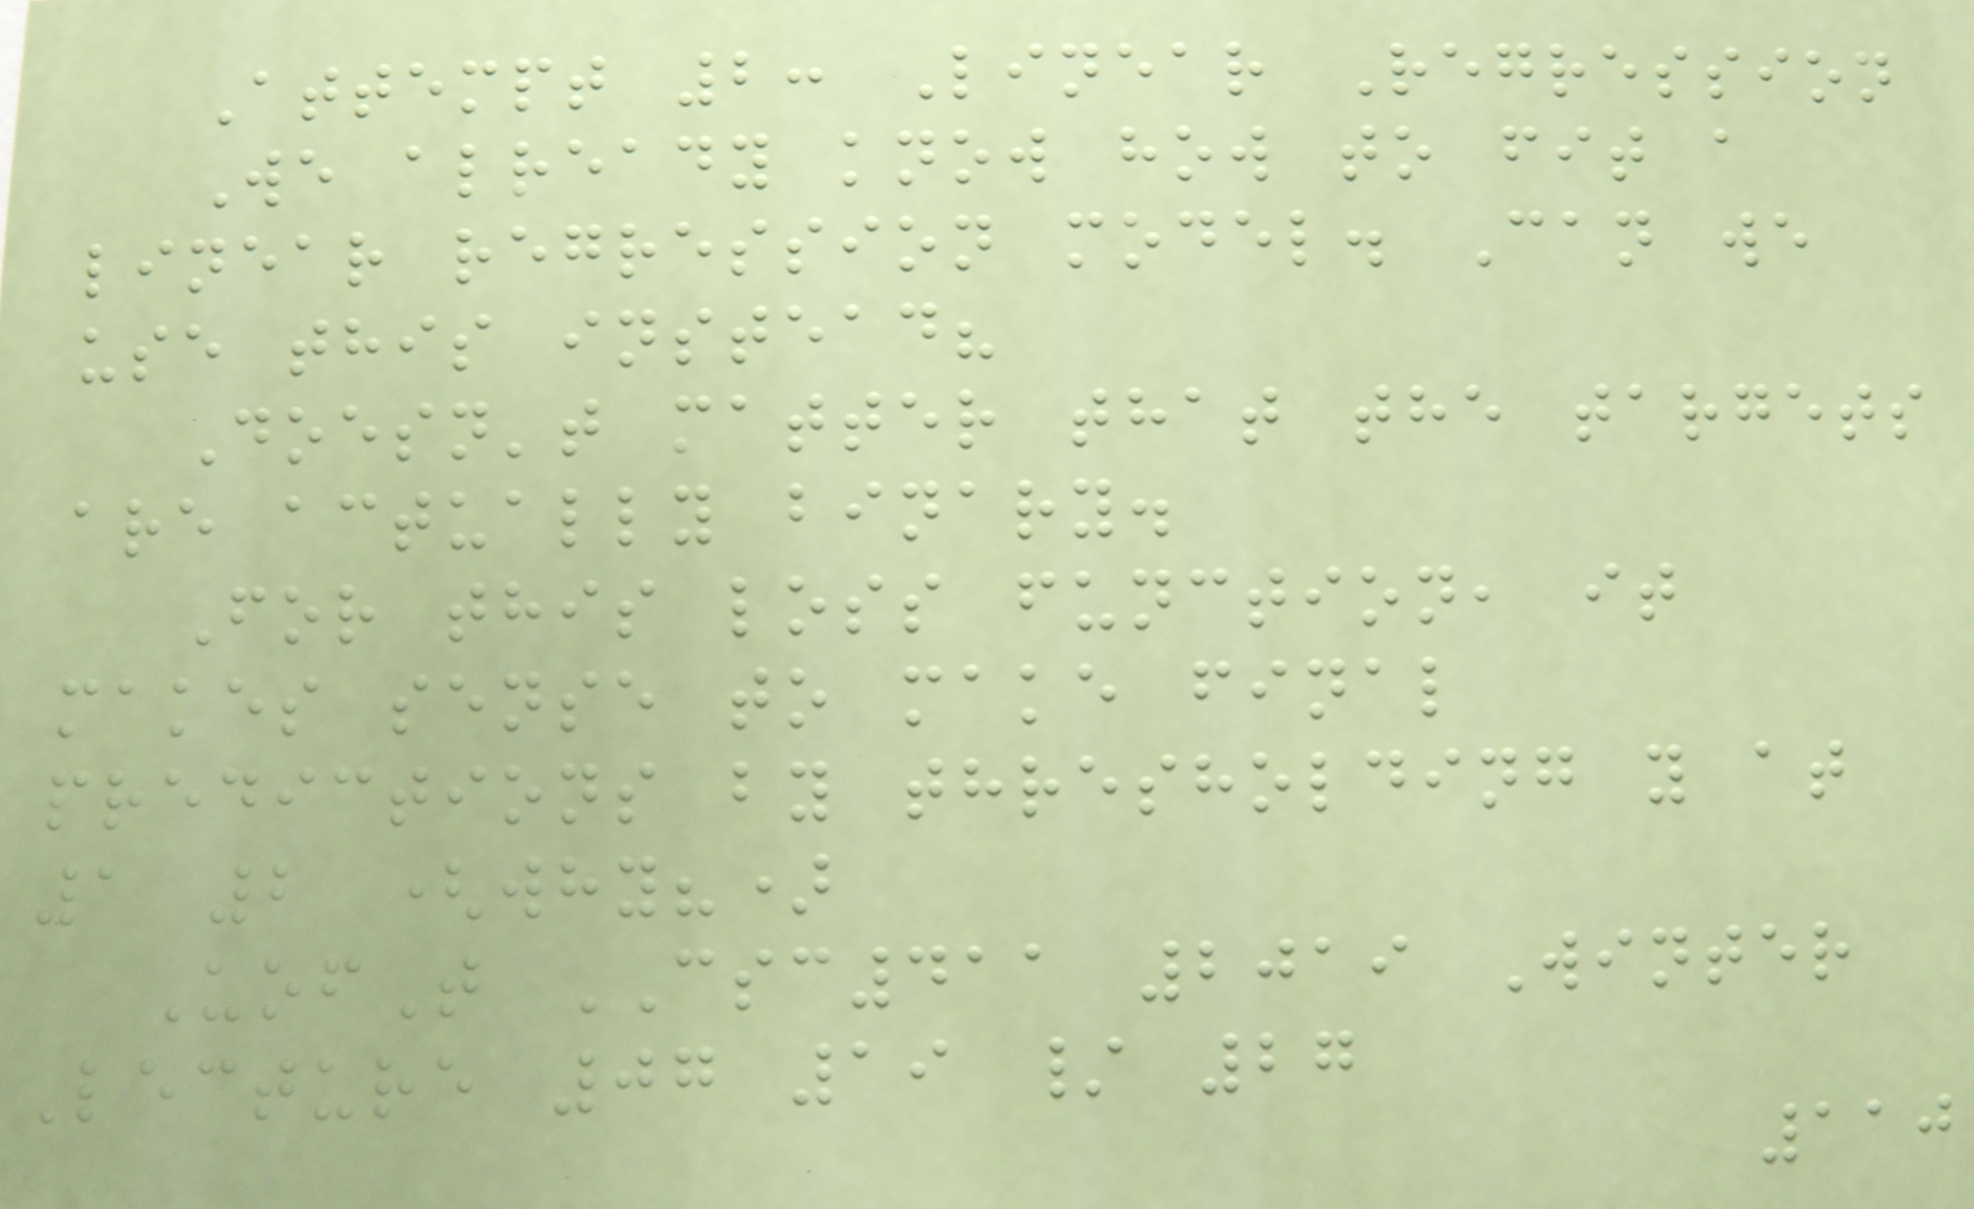Attempt 2: Linear Regression
We already know how to fit a
linear regression model. Can we
use this instead?
Doesn't matter that the targets
are actually binary.
For this loss function, it
makes sense to make final
predictions by thresholding y at
1 2 (why?)
UofT CSC411 2019 Winter
Lecture 07 19 / 27
110
